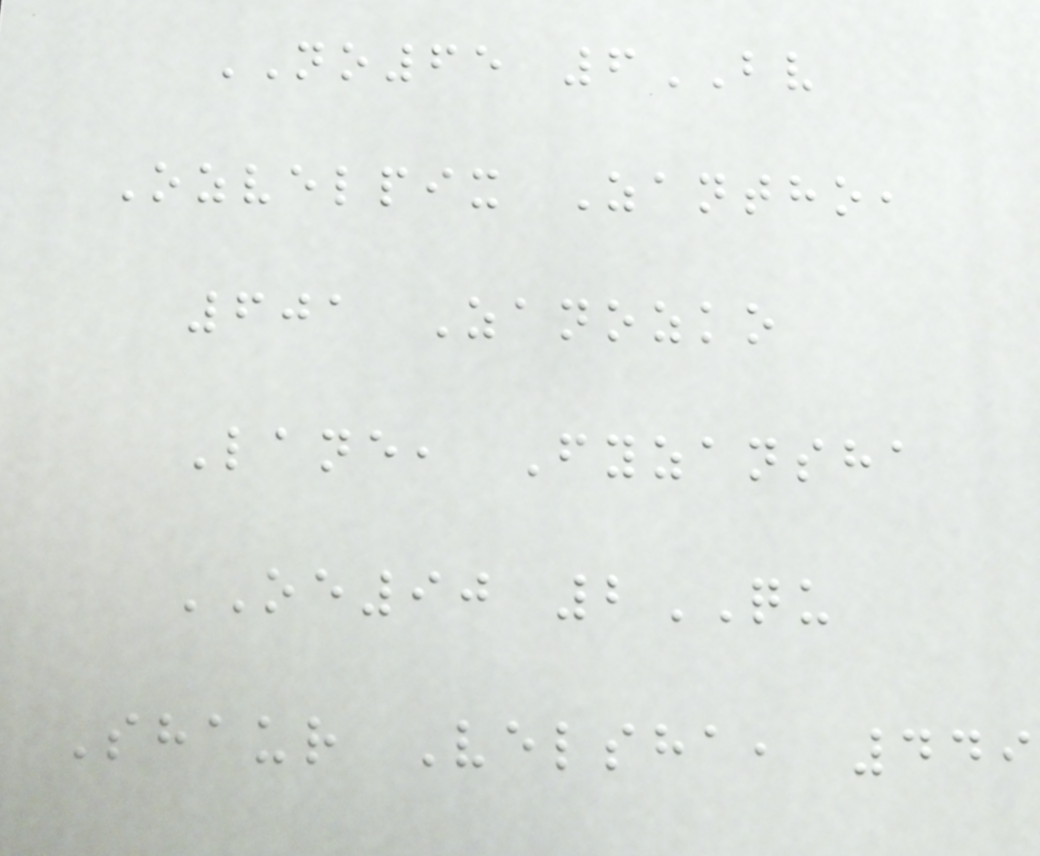NO65 6BV
Ozvelpix Zantho,
601 Zanozko
Lane, Fyzansha
OE90 2QU
Shaur Velsha, 449
